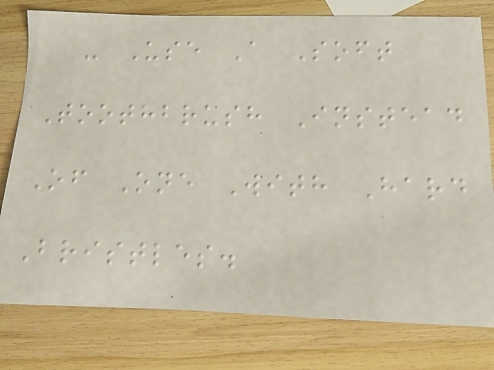- Use A Soft
Toothbrush Instead
Of One With Hard
Bristles.
